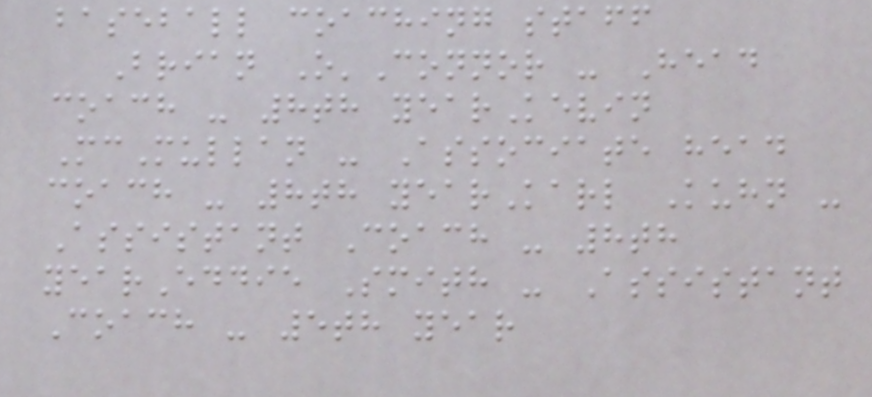baseball coaching staff
Brian O'Connor - Head
coach - 8th yearKevin
McMullan - Associate head
coach - 8th yearKarl Kuhn -
Assistant Coach - 8th
yearEddie Smith - Assistant
Coach - 5th year
